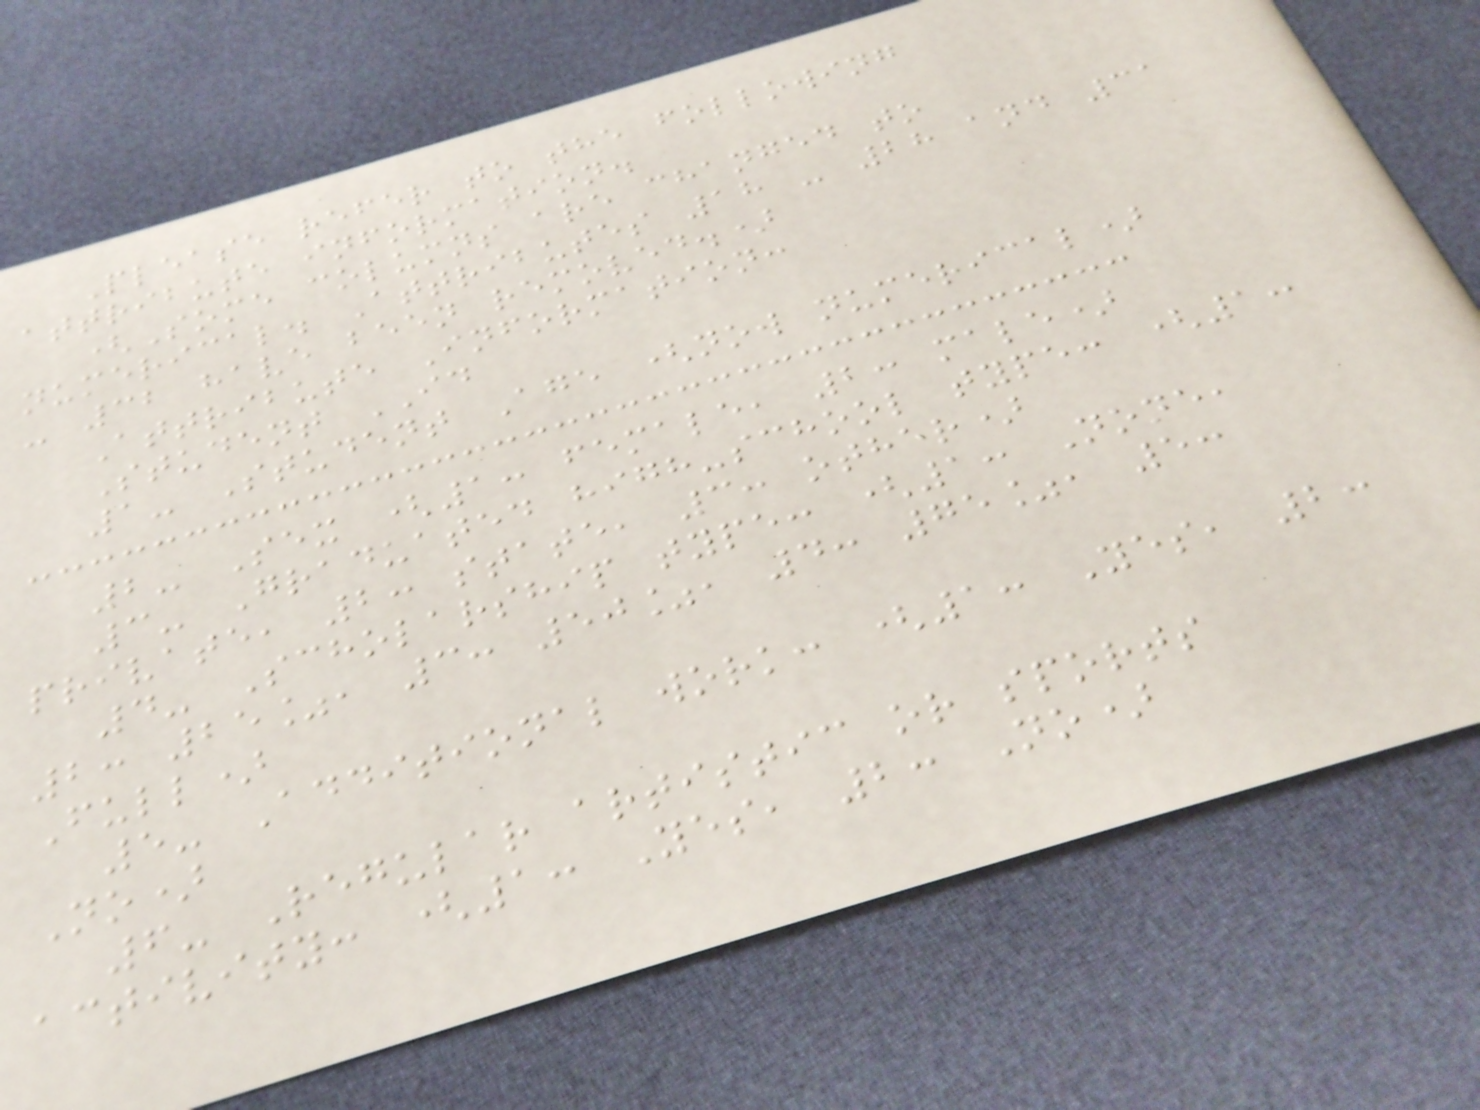Please refer to the following
attribute information.
(Some columns are changed to
numerical. Attributes 18 - 28 and 31
- 32 have been removed.)
Attribute Information:
Student ID
1- Student Age (now numerical)
2- Sex (1: female, 2: male)
3- Graduated high-school type: (1:
private, 2: state, 3: other)
4- Scholarship type: (1: None,
2: 25%, 3: 50%, 4: 75%, 5:
Full)
5- Additional work: (1: Yes, 2:
No)
6- Regular artistic or sports
activity: (1: Yes, 2: No)
